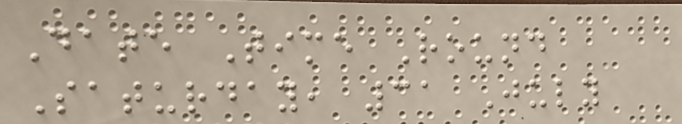Date Time Round
Saturday, 31 July
